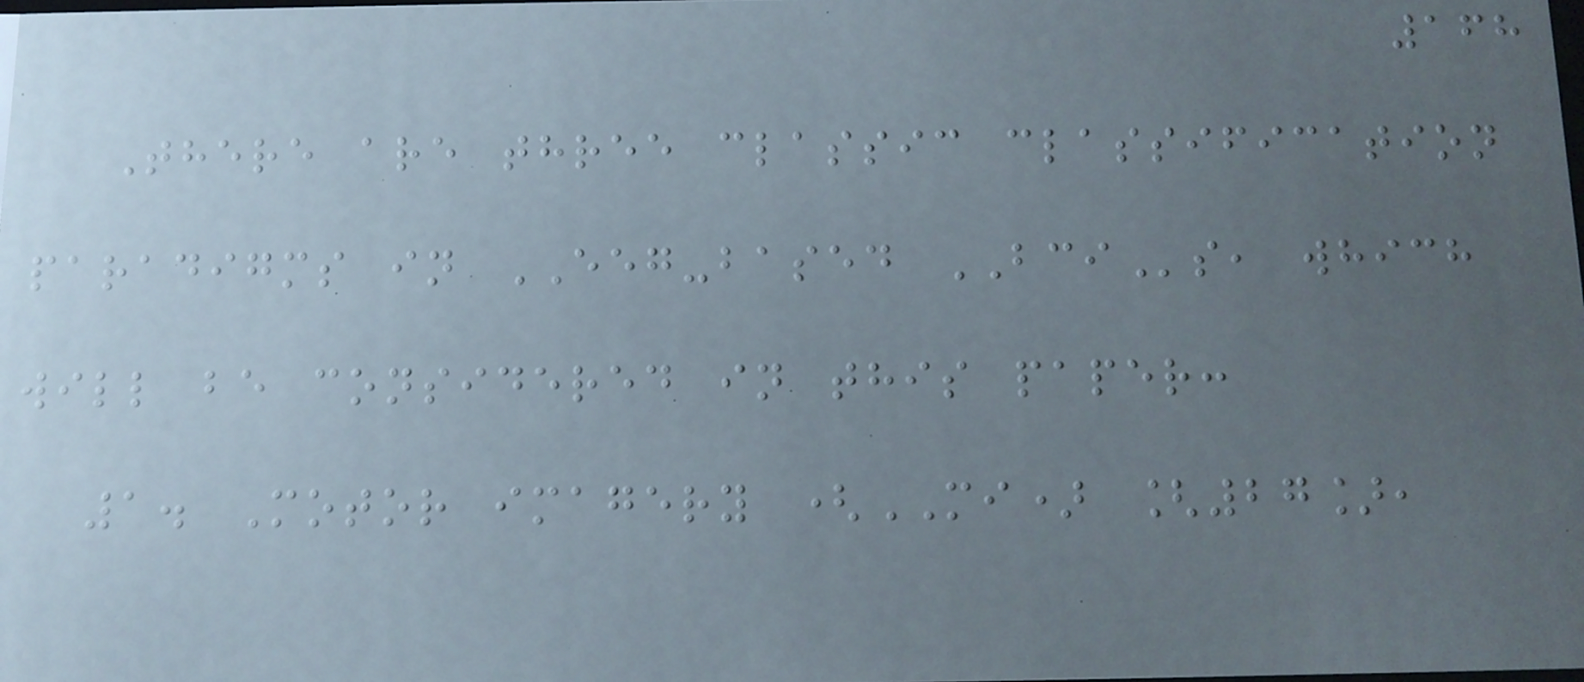168
There are three classic classification
paradigms in EEG-based BCIs, which
will be considered in this paper:
1. Motor imagery (MI) [27],
